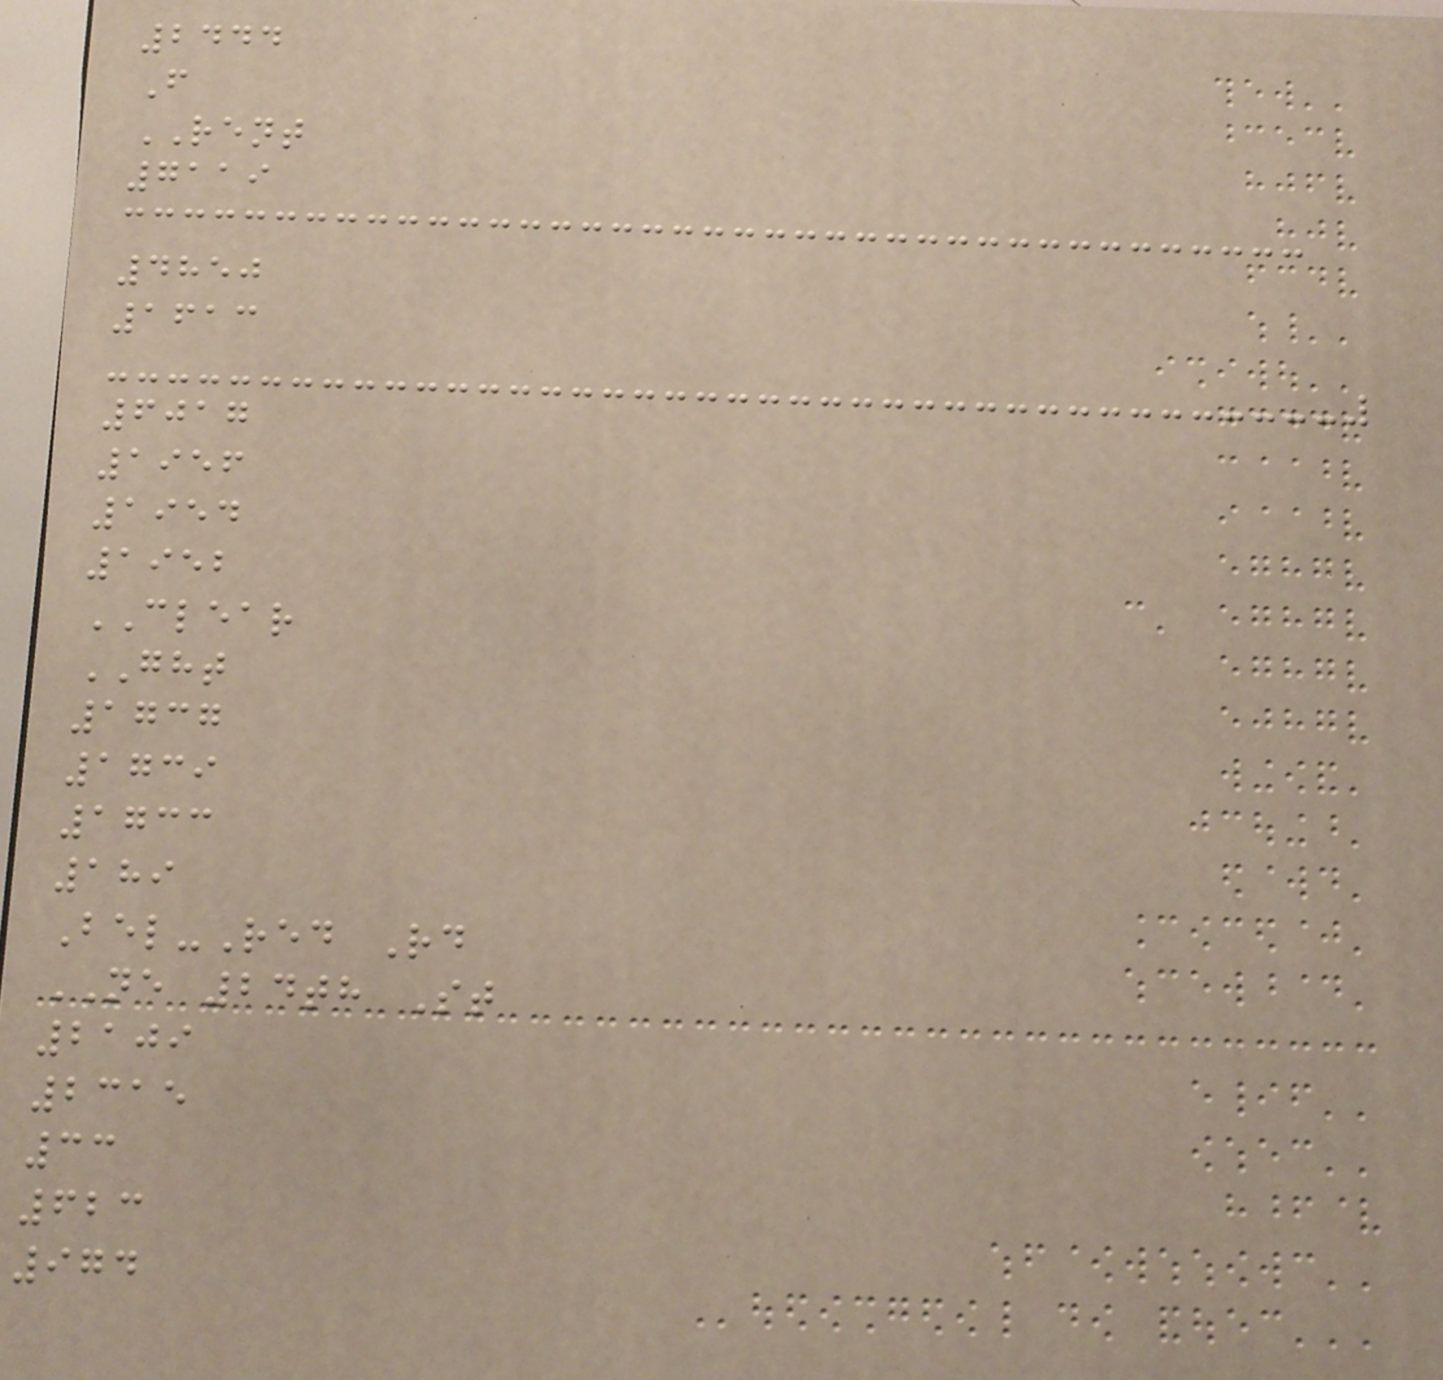2444
F
RENT
7119
4850
1613
6017
1956
1954
1952
CLEAR
GHT
1737
1739
1733
189
Bel-Red Rd
NE 24th St
2109
2315
33
623
974
